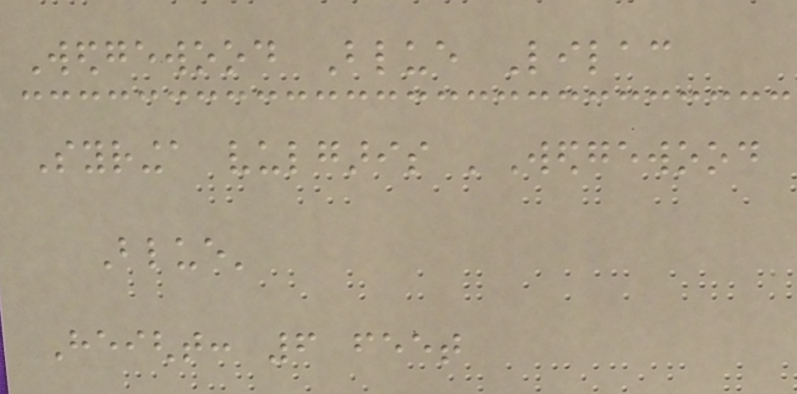Wedgewood Blue Lilac
Syringa vulgaris 'Wedgewood
Blue'
Height: 6 feet
